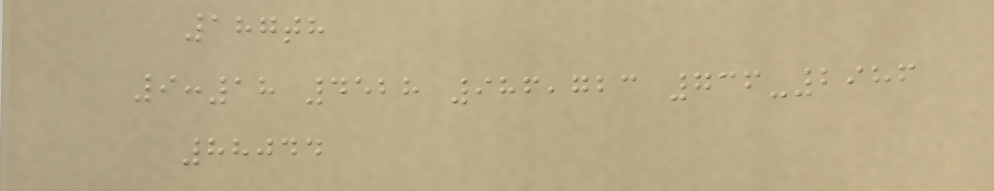187th
9:18 4528 986,723 736-2986
88044
